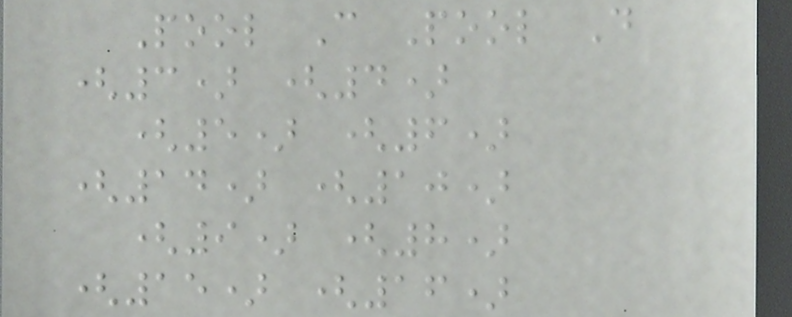Pool C Pool D
(3) (4)
(5) (6)
(14) (10)
(9) (8)
(15) (16)
